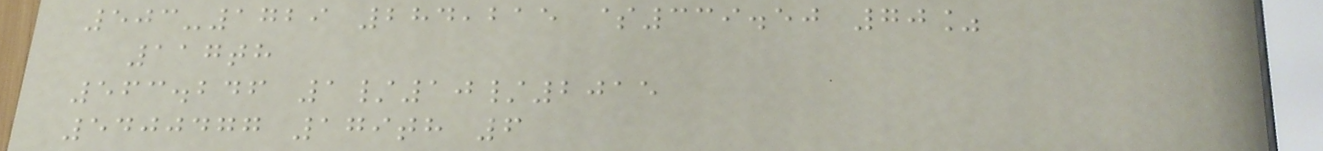503-1729 284,215 $339.50 70%
117th
563.246 1/10/2015
5400477 179th 6
